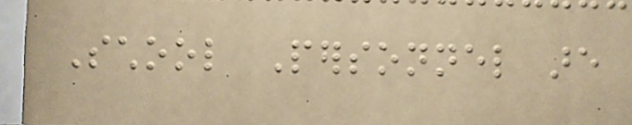School Personnel are
